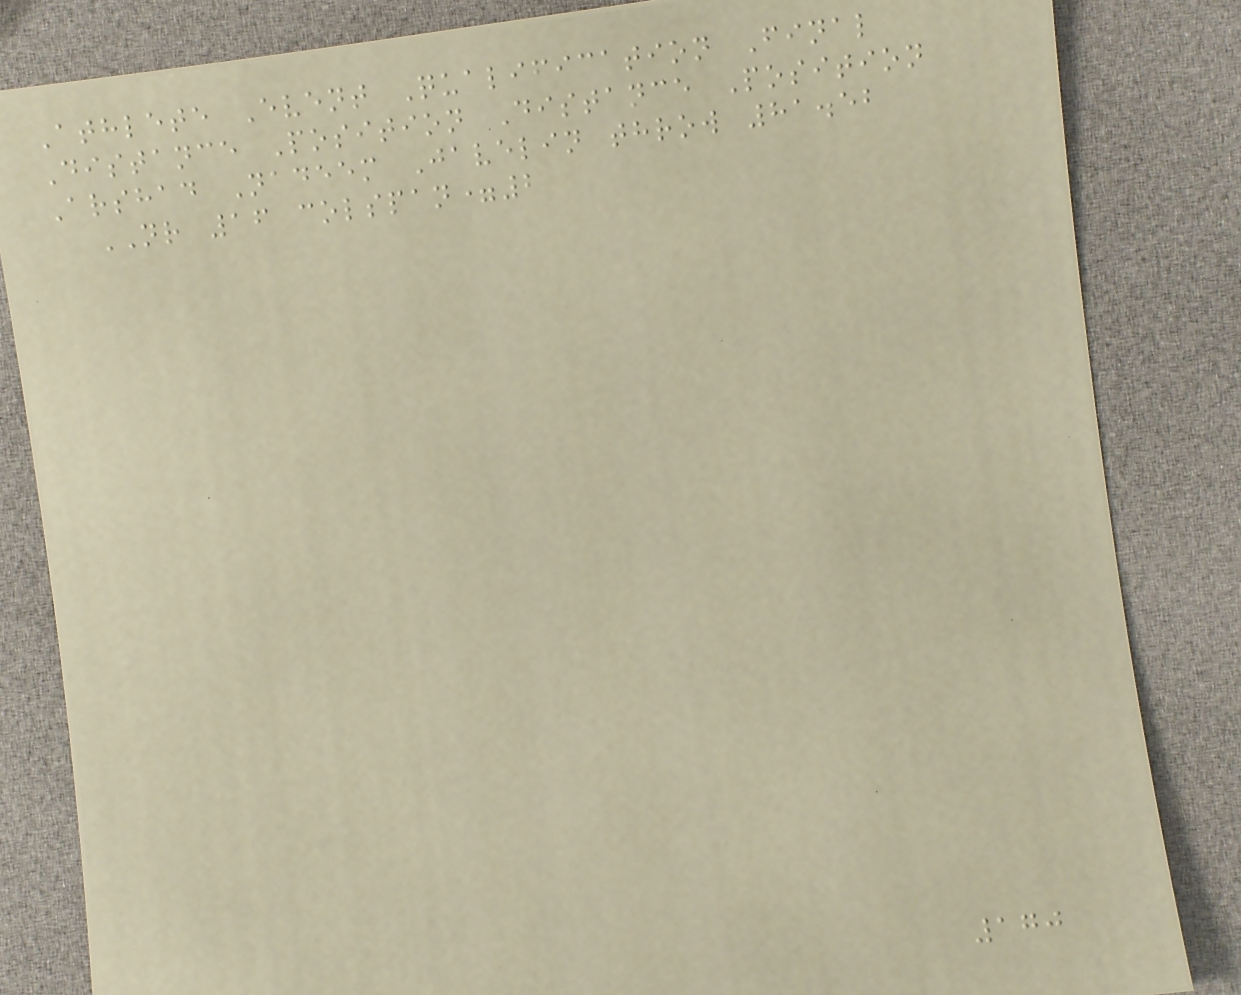Athlete Event Qualification Final
Distance Position Distance Position
Arshad Nadeem Javelin throw 81.52
NR 16 colspan=2
170
